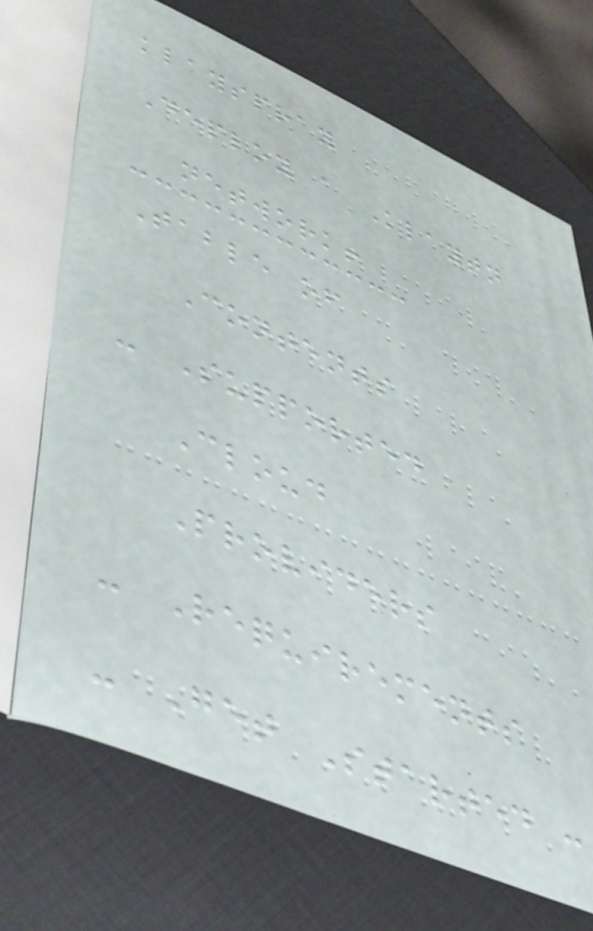klayspray
Deploy a Klaytn
network!
Table of
Contents
- Supported
Cloud
Providers
- Requirements
- Get Started :
